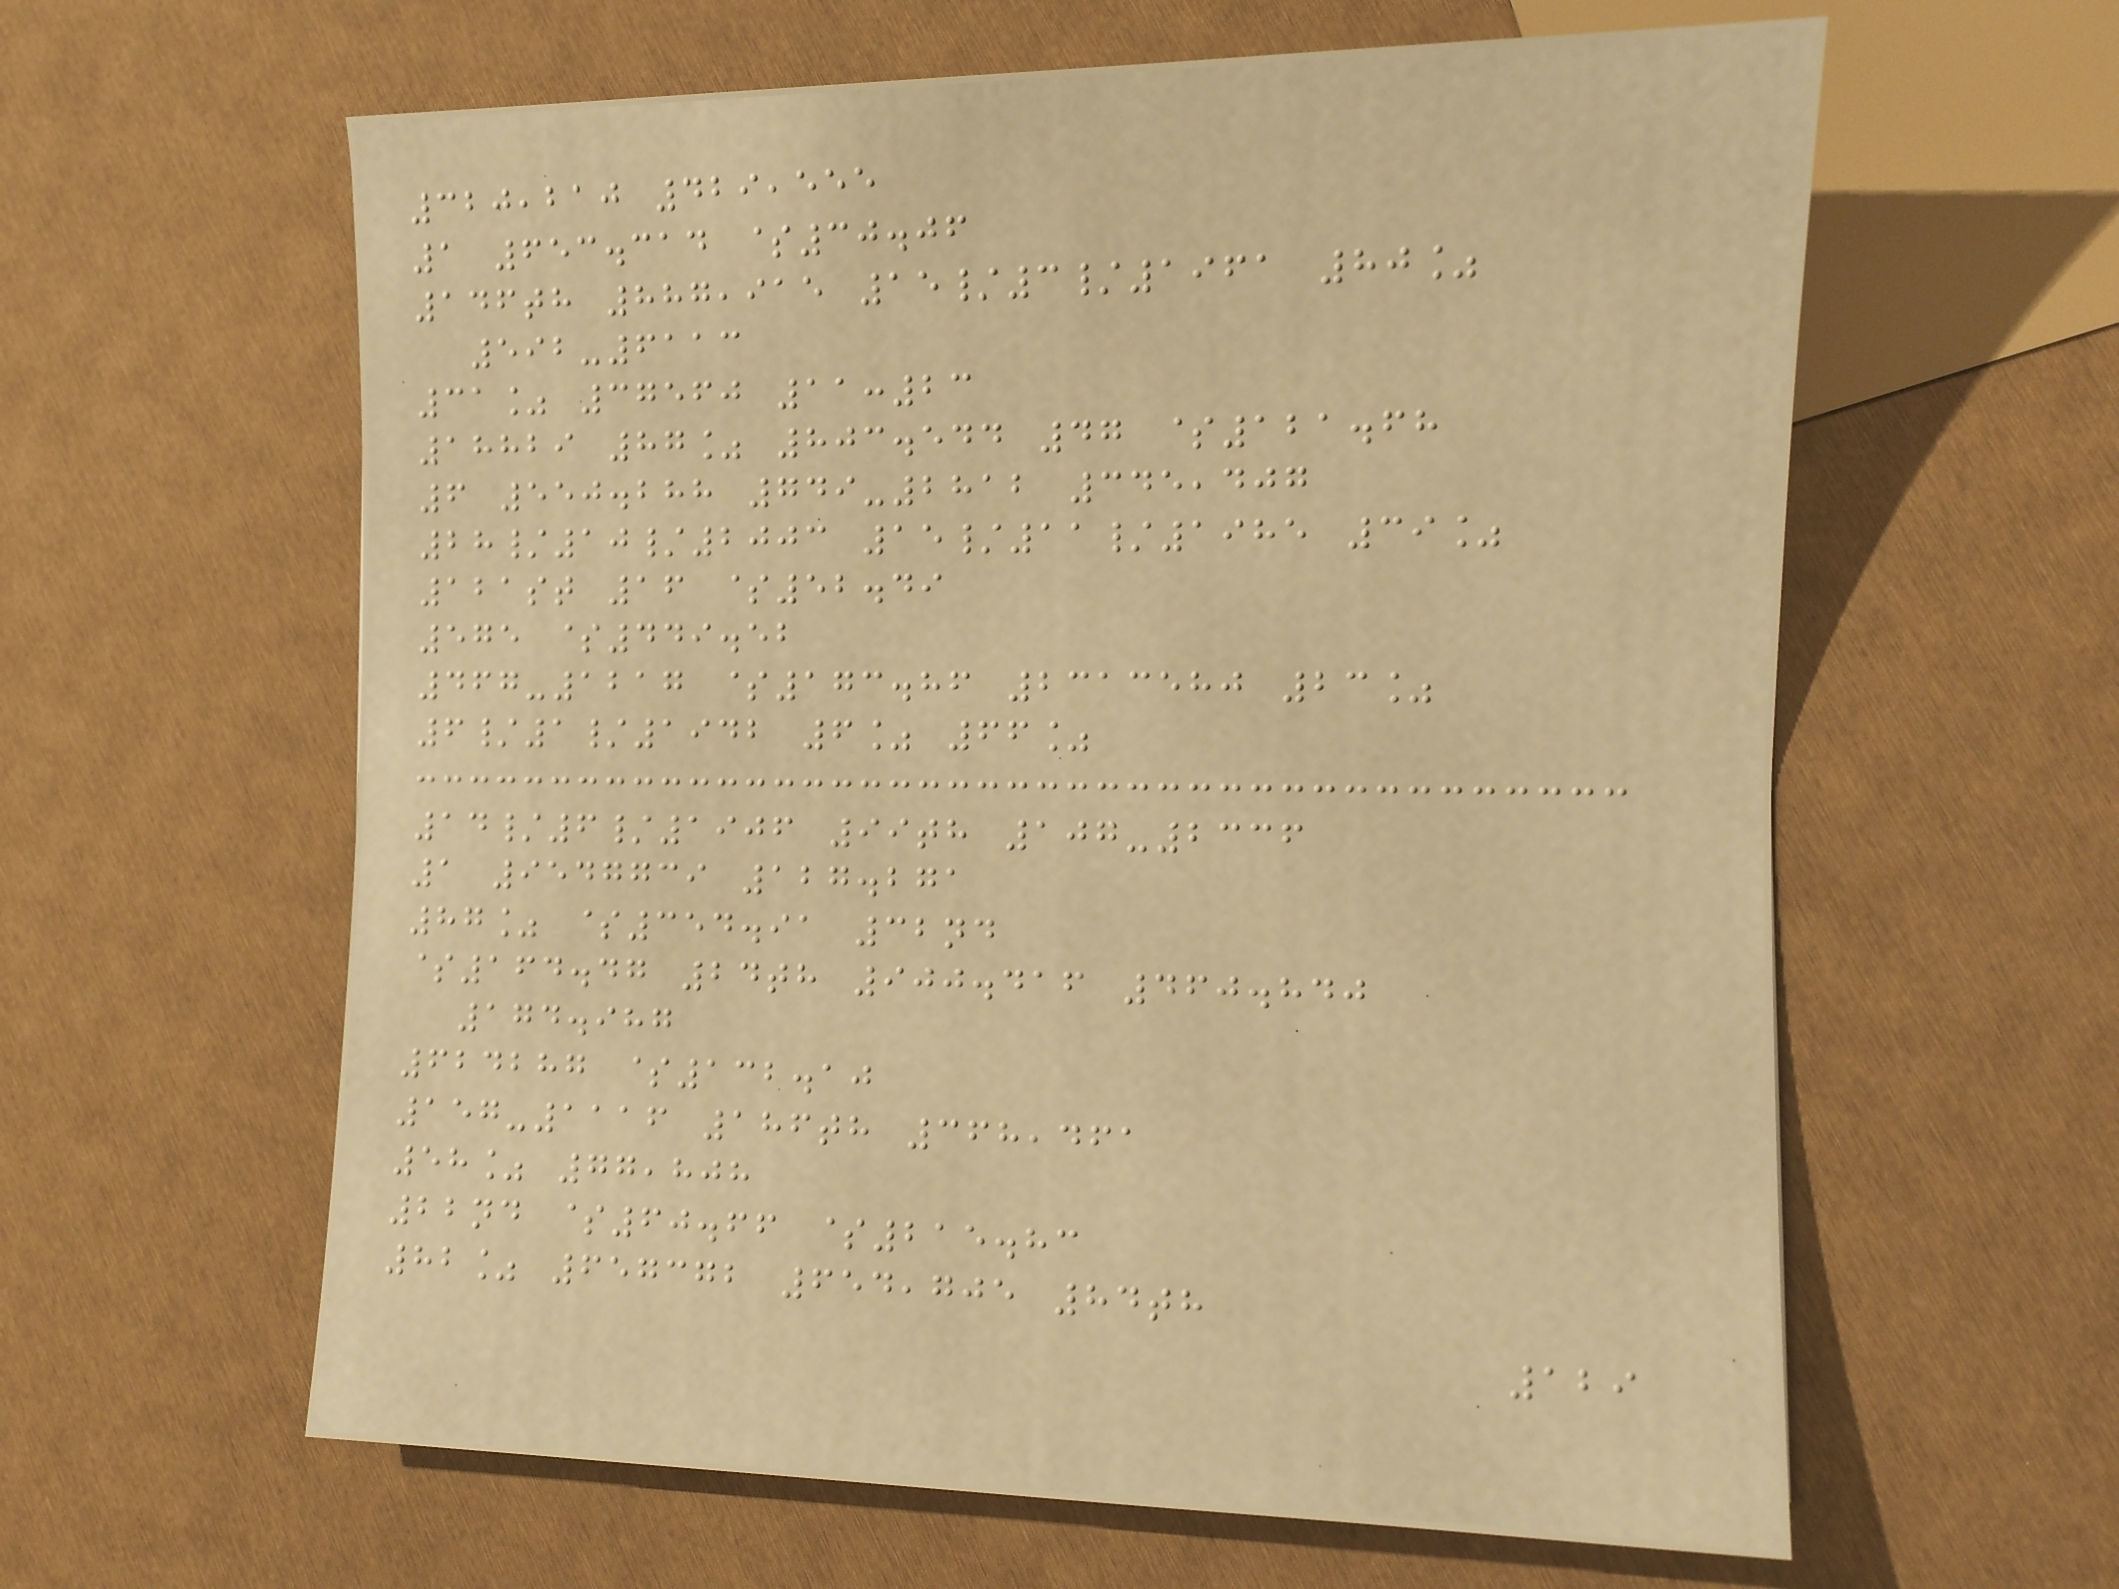320,210 429,555
1 653.314 $30.06
146th 887,915 15/3/1961 80%
592-6113
31% 37560 11:23
18829 87% 803.544 47 $121.68
6 550.288 749-2812 345,407
28/10/2003 15/11/1985 39%
121st 16 $52.49
575 $449.52
467-1217 $173.86 2313580 23%
6/1/1942 6% 66%
14/6/1906 99th 107-2336
1 9547739 127.271
87% $354.91 32nd
$164.47 24th 900.416 460.840
174.987
624287 $132.10
157-1116 186th 368,461
58% 77,808
22nd $60.66 $215.83
82% 657372 654,705 84th
129
